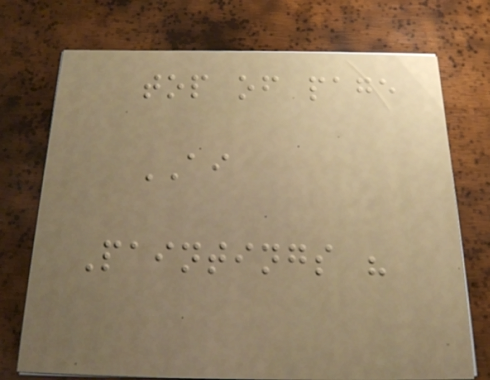top of page
AI
Paintings "
